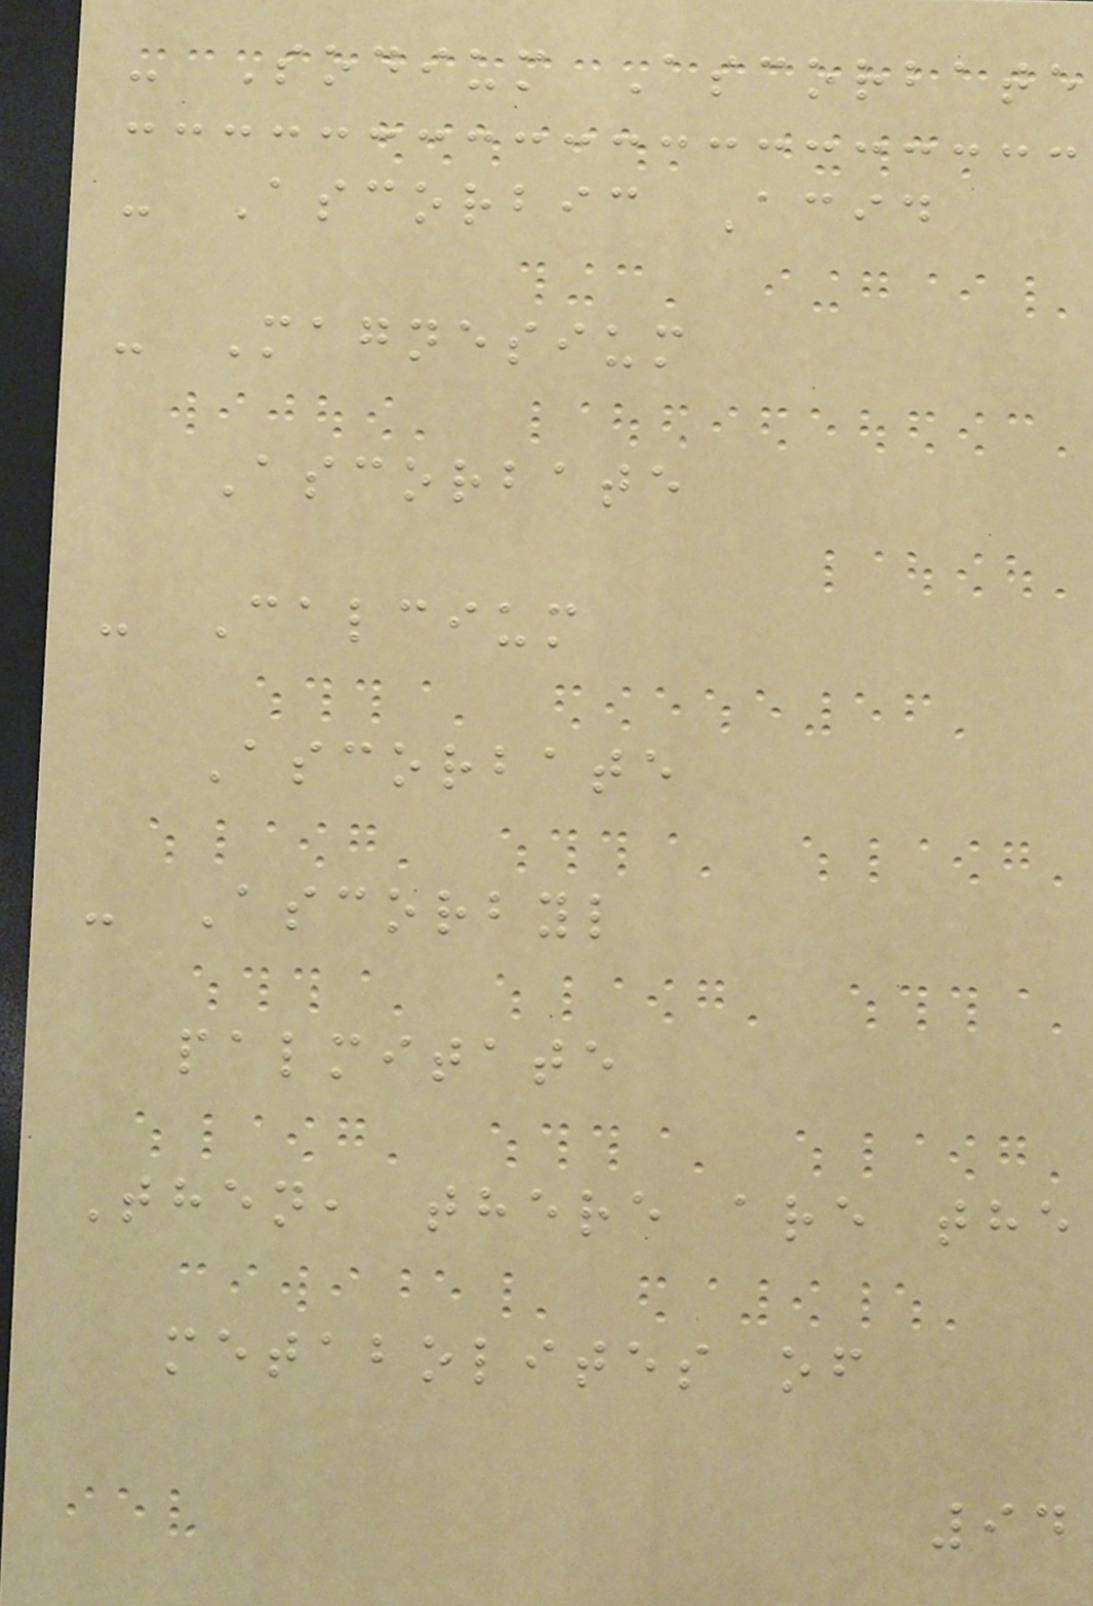- Sodium Ascorbate
- Ascorbic Acid
- Magnesium
Ascorbate
- Calcium
Ascorbate
- Ascorbyl
palmitate
Then, there are the
metabolites of
94
